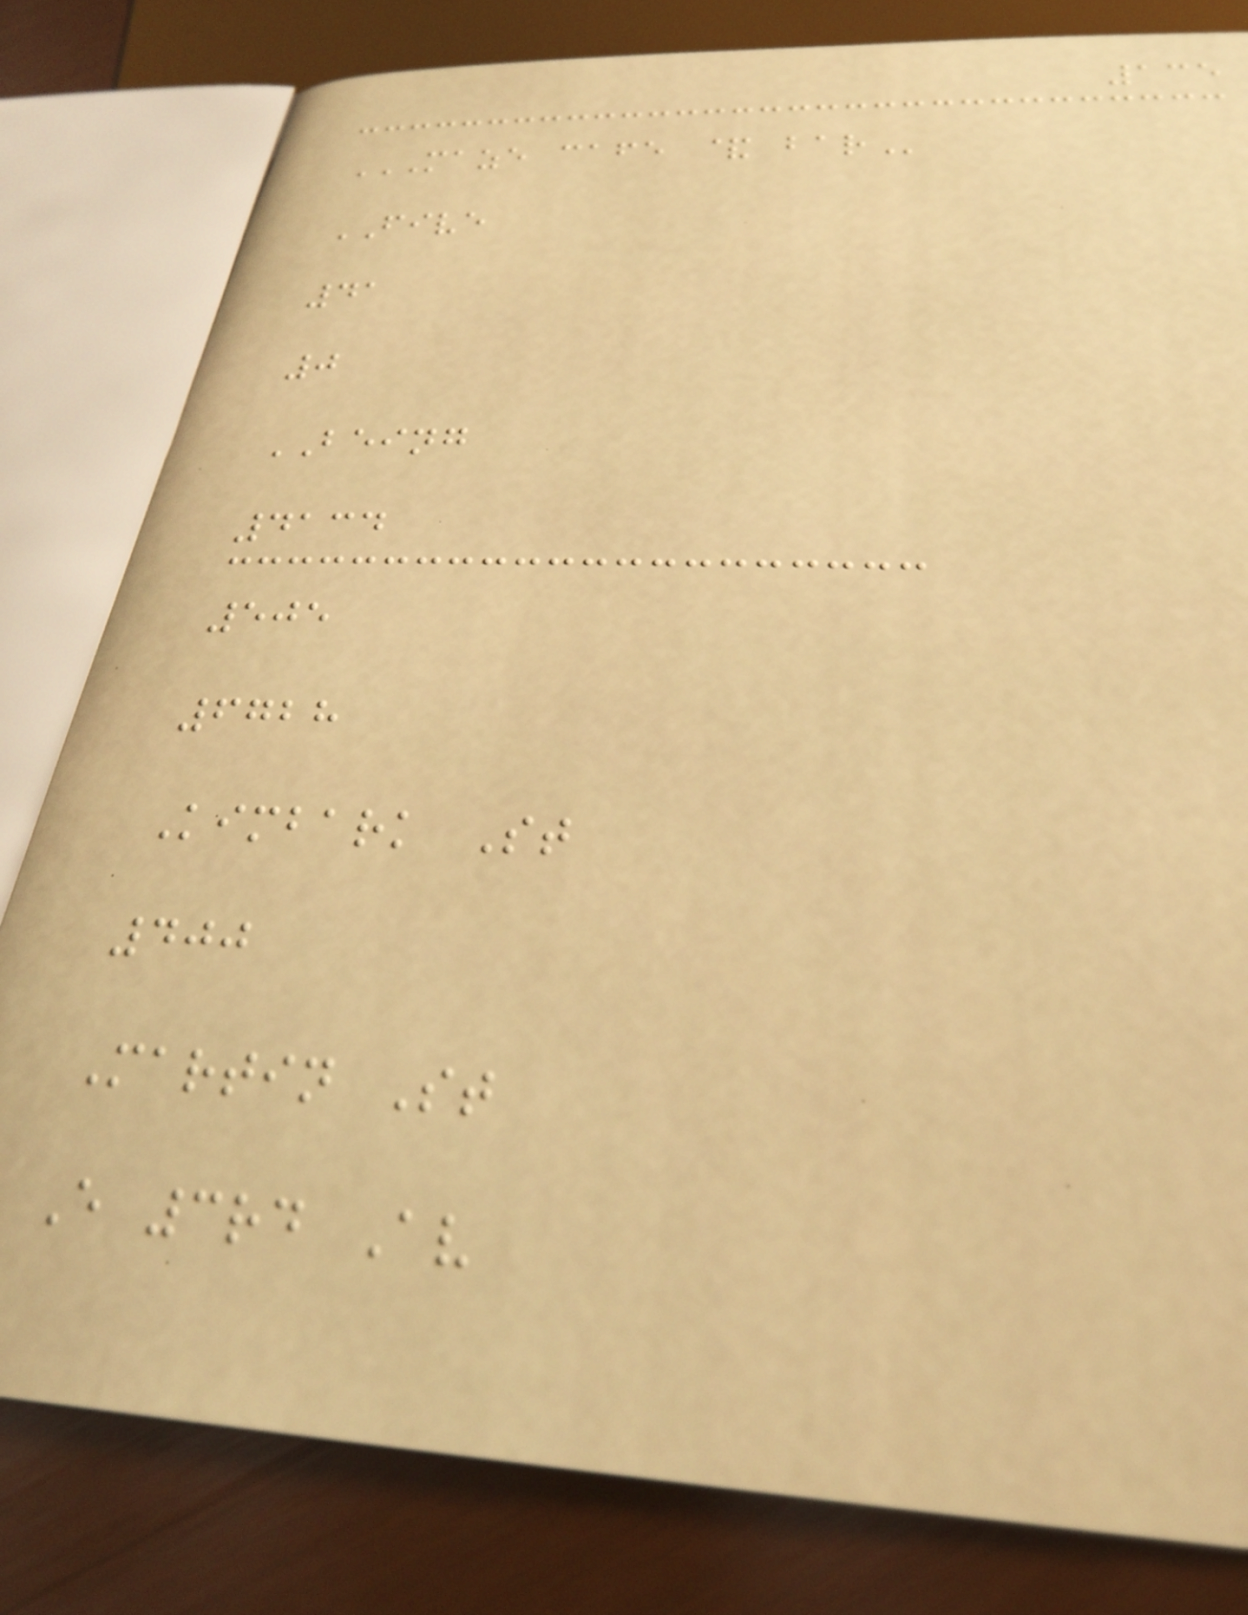135
MAZE CAFE & BAR
FIVE
41
0
BEING
4134
505
6728
Kimbark St
400
Martin St
E 3rd Av
